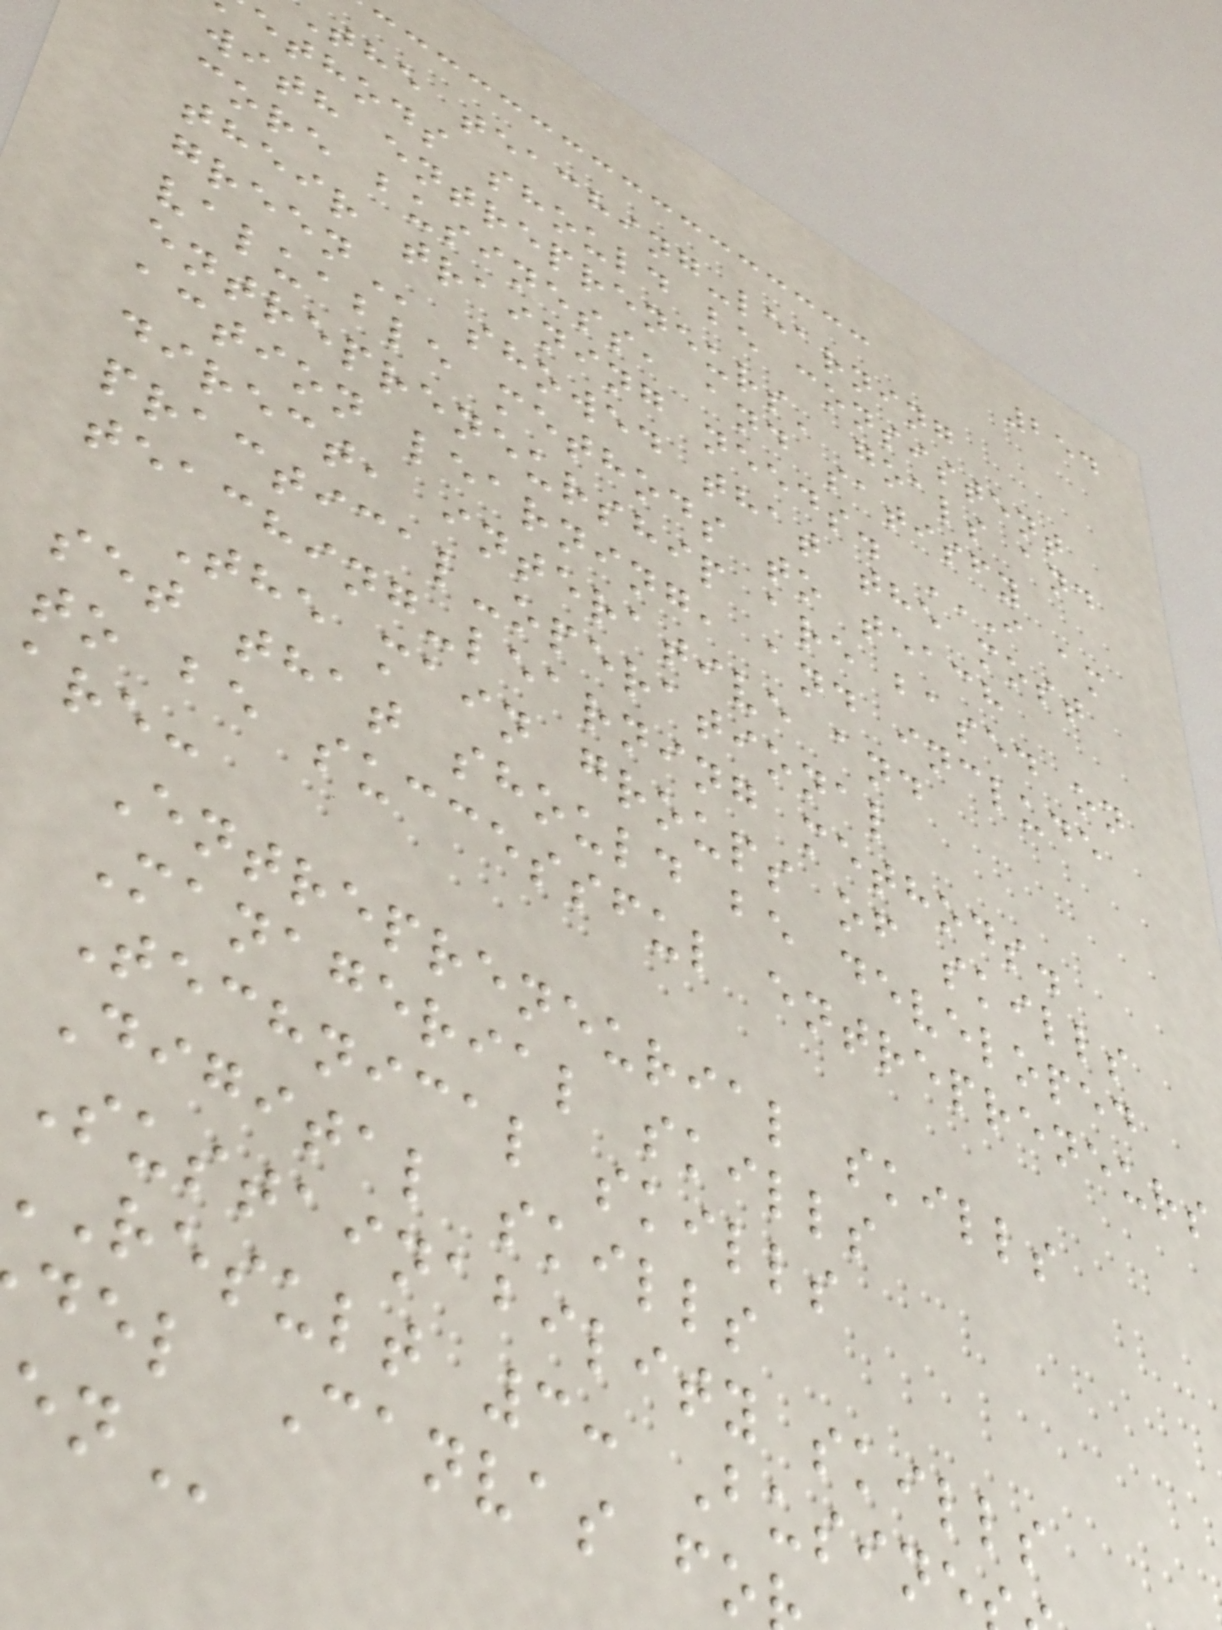254
the teaching-learning
ethods should be consistent
with entrepreneurs' goals and
core business, and satisfy
their training needs. I AM
showed that the most
valuable methods to teach
entrepreneurship are based on
action learning, and include
direct, interative and
practical-operational
teaching-learning methods.
The main groups of skills
set that should be developed
to be successful entrepreneurs
are:
Entrepreneurial skills
Managerial skills
Technical skills
Digital skills
Sustainability skills
result 3: Busine
del Canvas fo
